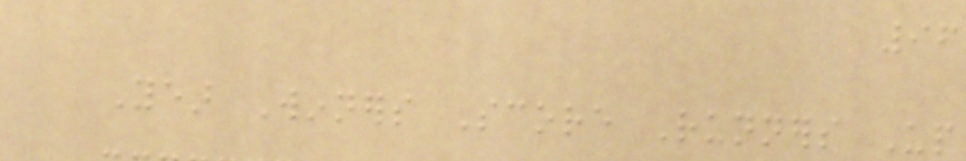96
Year Winners Score Runners Up
